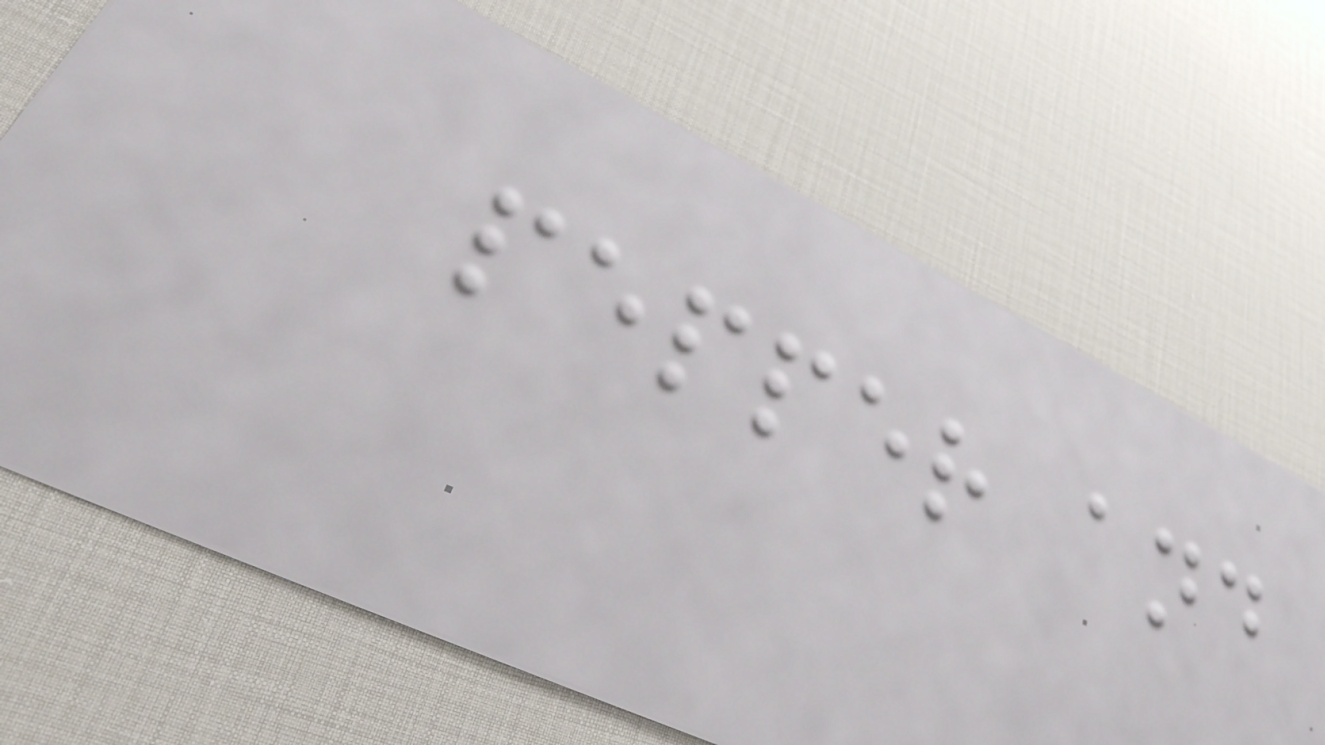pepper and
